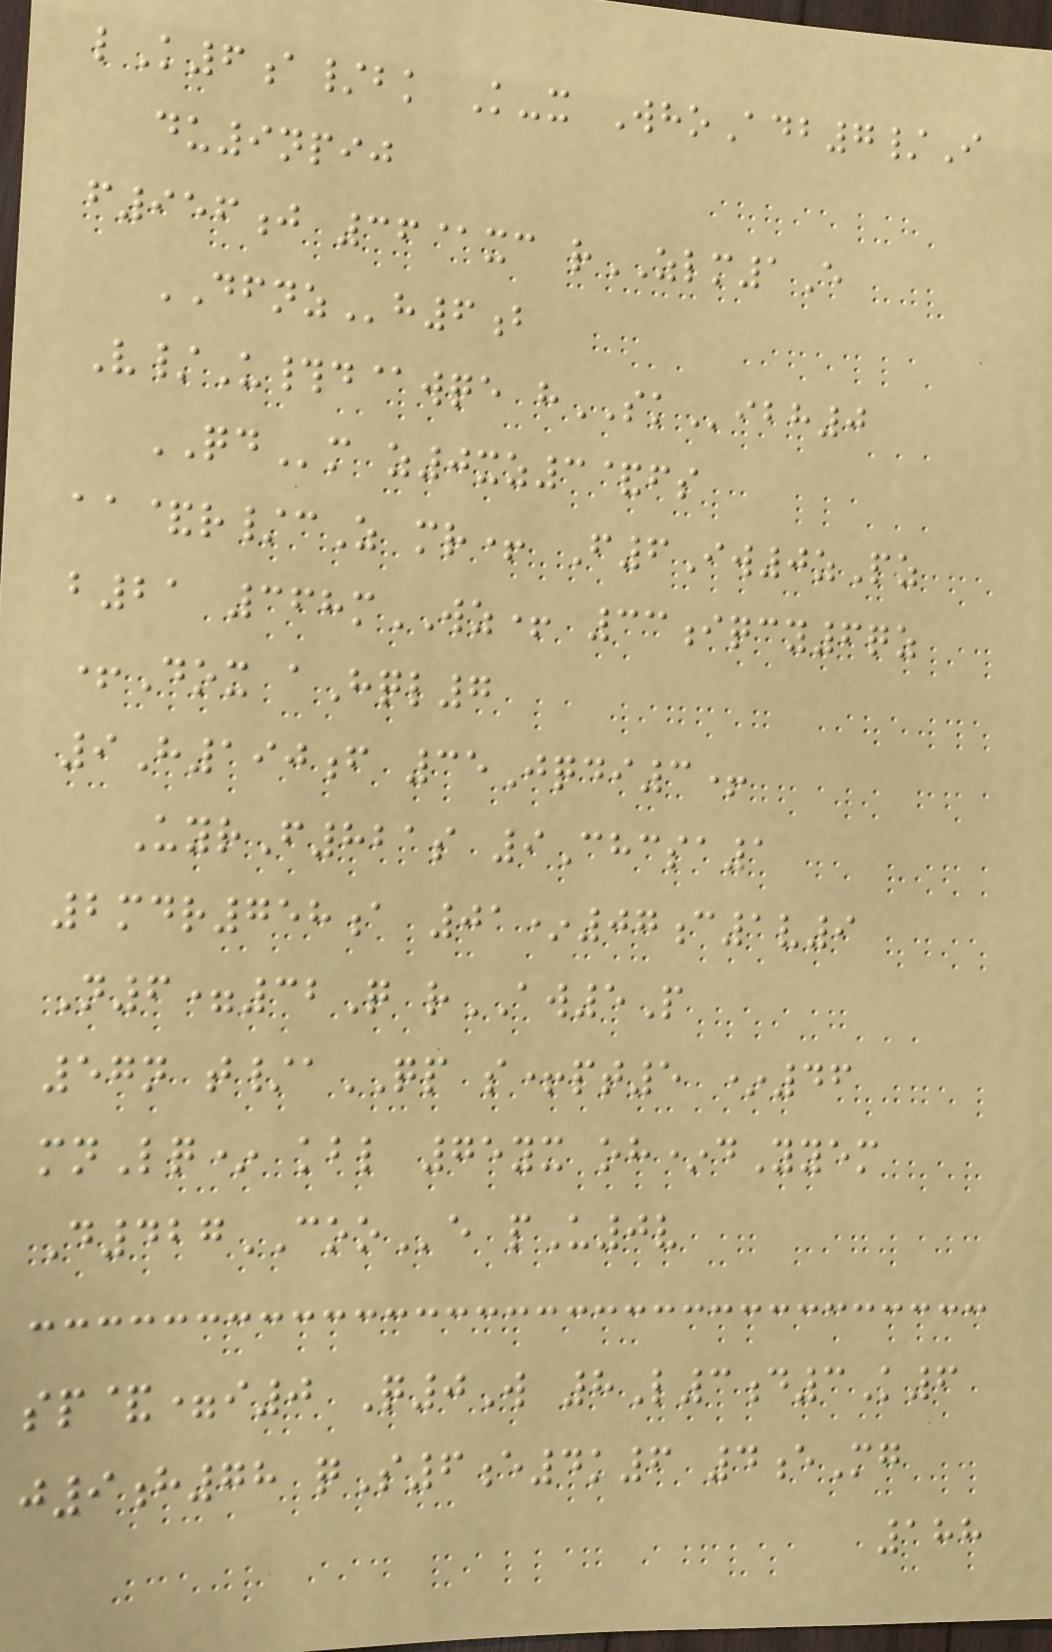lK6a/bk K-x WhoAdb7/I
du9npij
f956j 36@xc rZLM1E
DFNZh6b
V/U#d@wqe hSKibh0
QDm z0xz3&fs
aa&r/cZ mr+ F6Iw0zPz
b21 368mWZ+ 33iqcy6qz
+Dox aHql7
9H190f 35Jqdi3+
UyrF821s 9Chcsa1
2mdr758a 01*07c1v9
N6=32Q rAW5P
57n t/aQP s+pt5 *46
mnLq* kbl 75yx oh*dYyem
D427COOe pU0v
sp&=i0 Q0W 8L3d3K6
j9h78 qS6e4k6 4eMg
188
